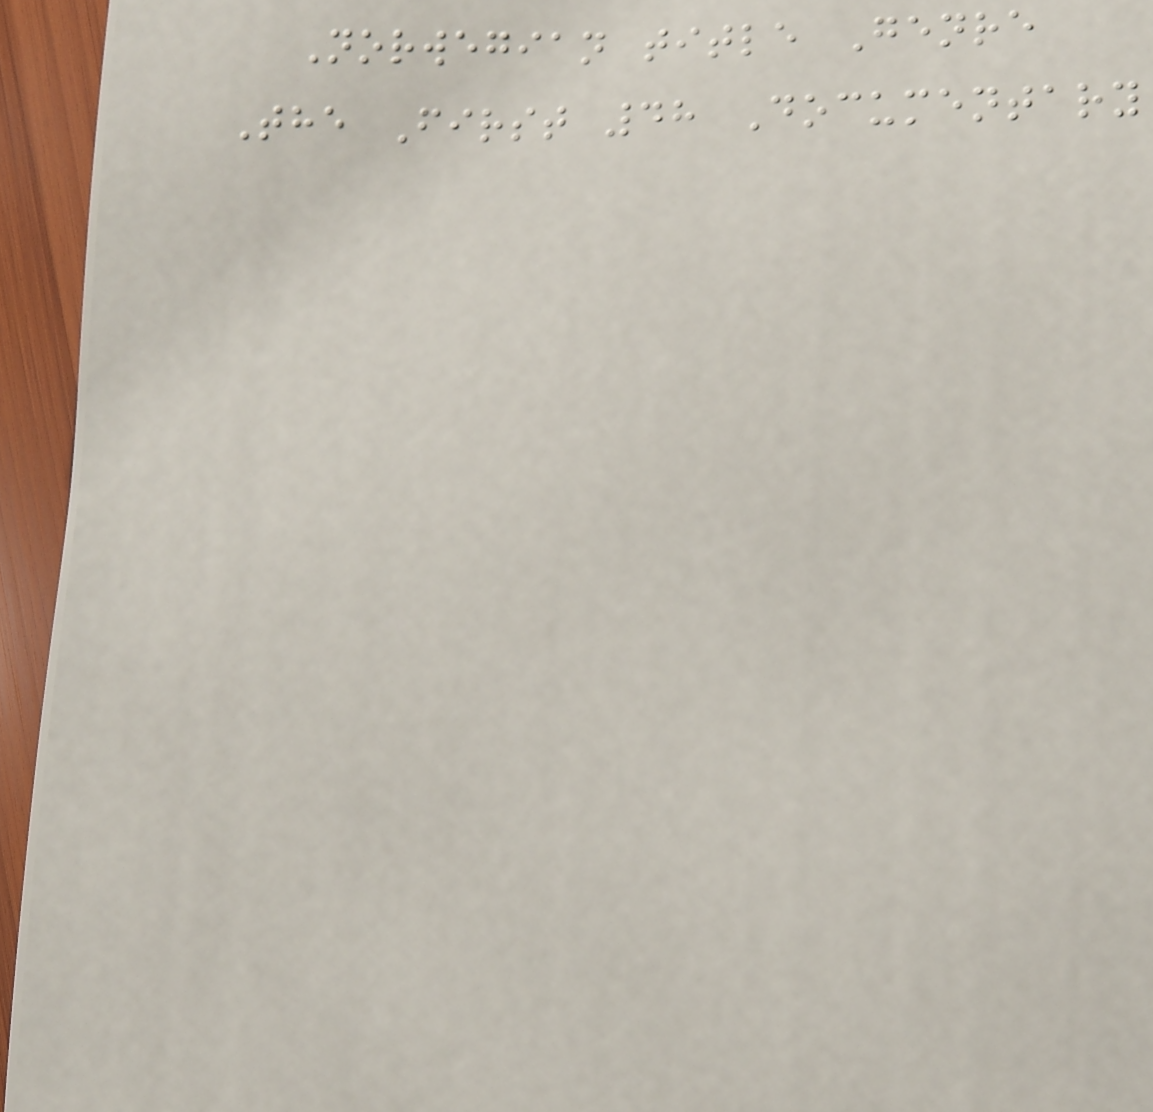Norwegian title Genre
The First 48 Documentary
